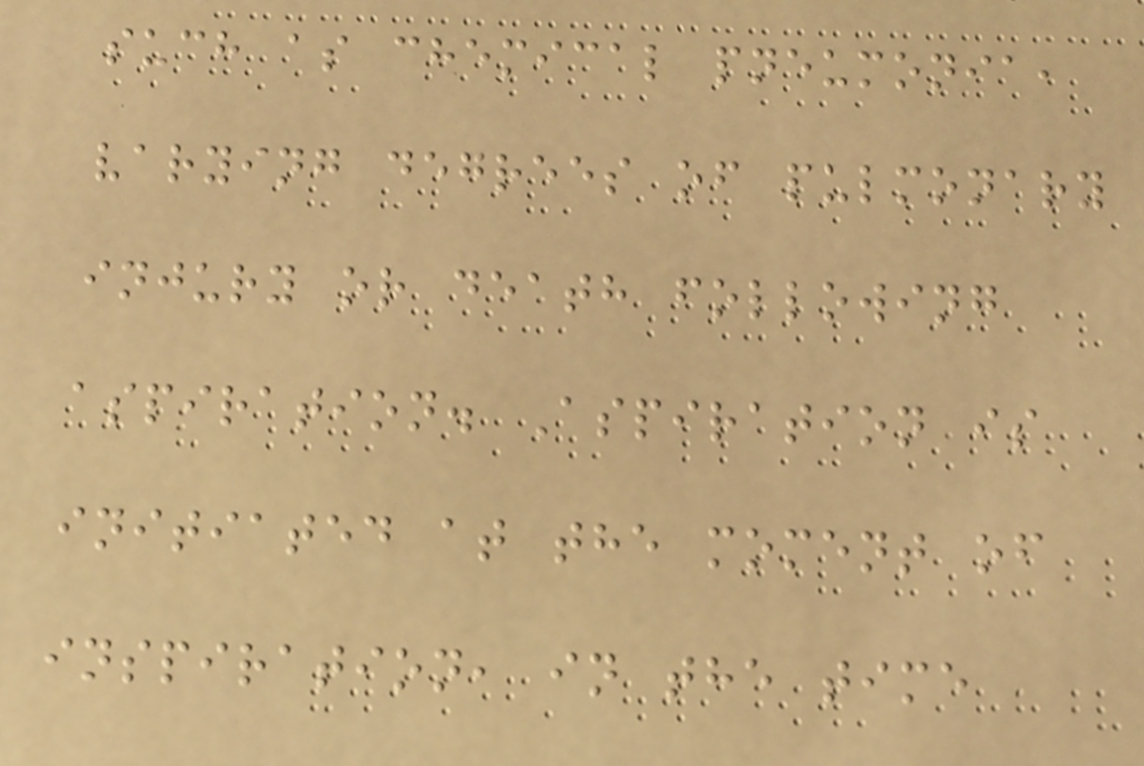such as chemical pneumonia,
varying degrees of pulmonary
injury or death following
aspiration. Aspiration is
initiated at the moment of
inspiration, in the time
